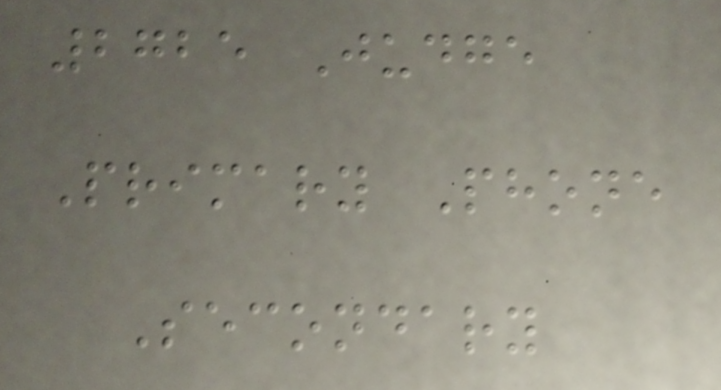2725 Judge
Primary Phone
Secondary
